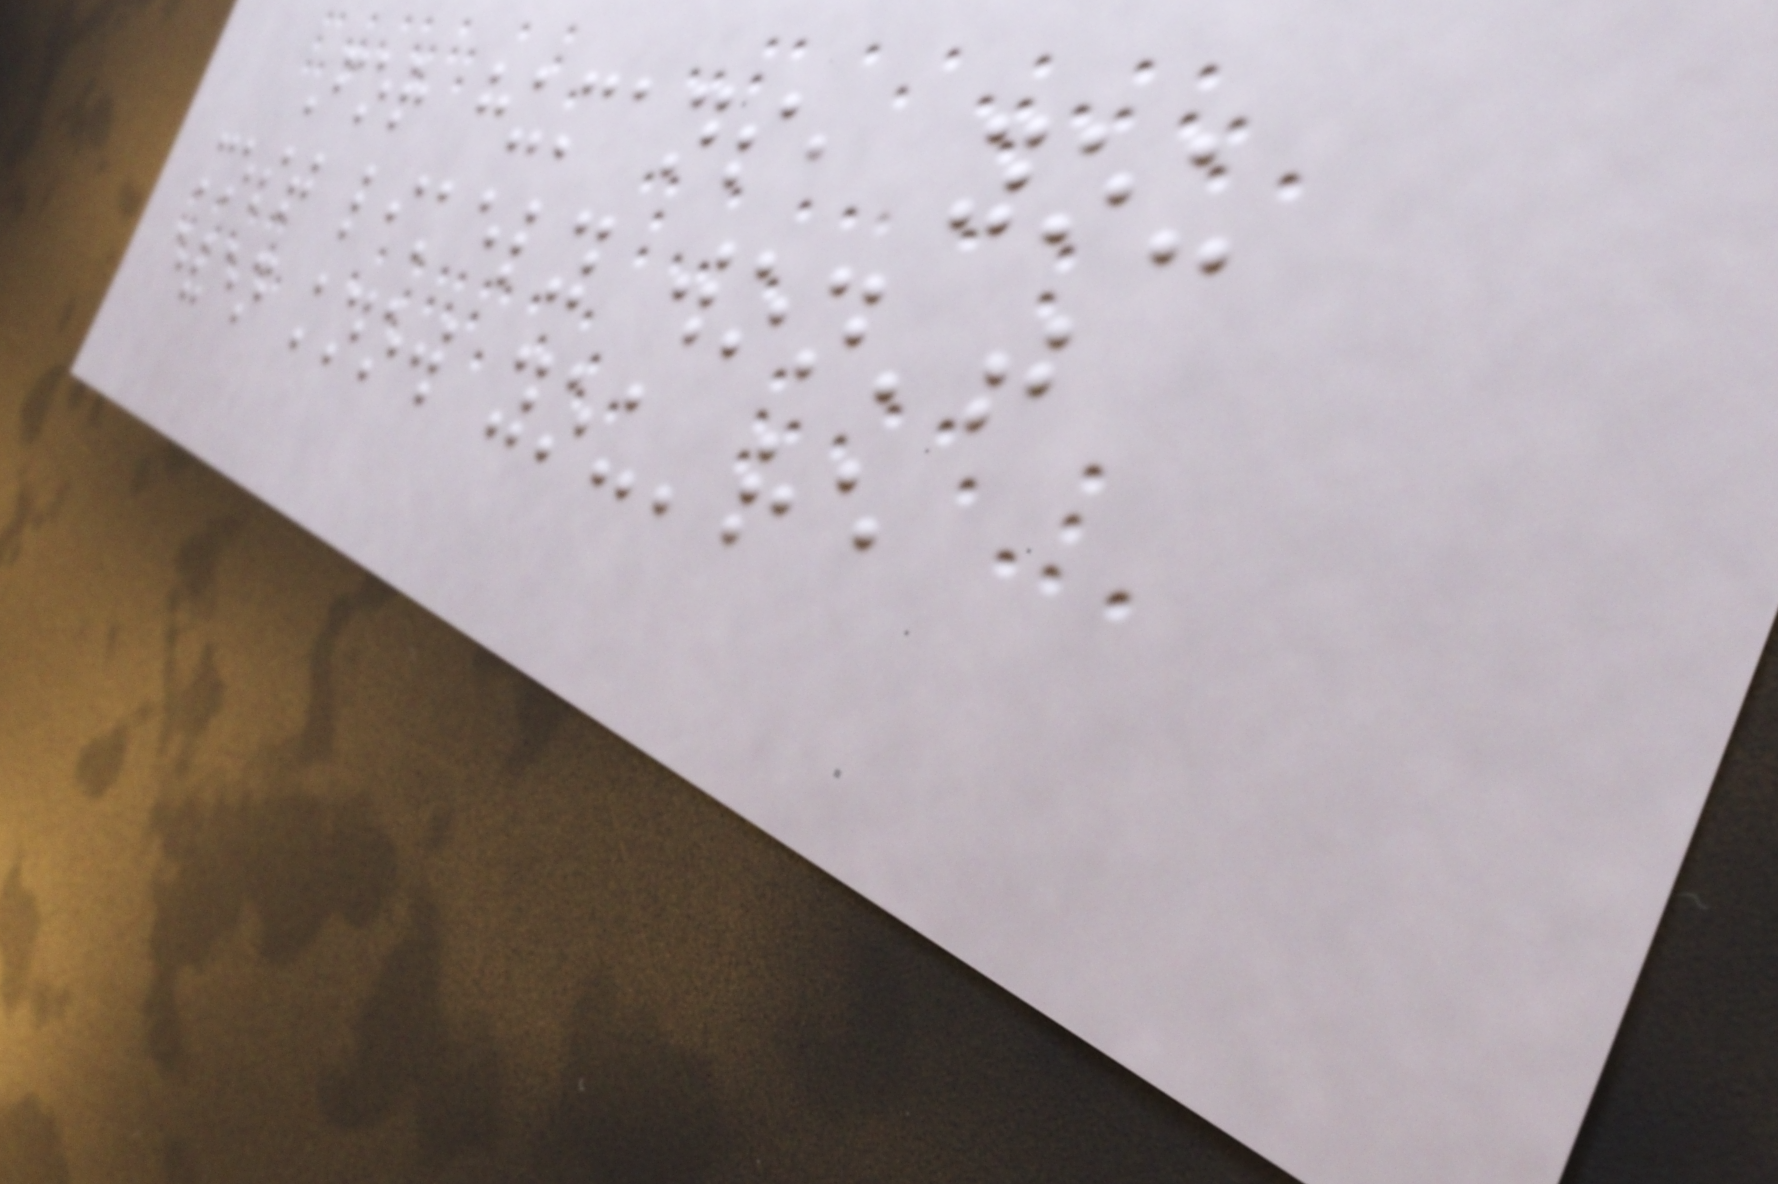For humans, you
most likely won't
even know you're
